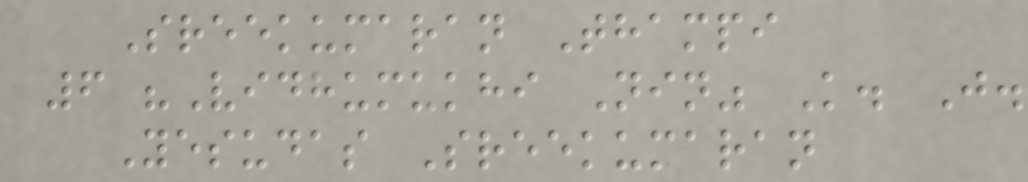Sreekumaran Thampi
6 "Vidhumukhi Nin" K. J.
Yesudas Sreekumaran
